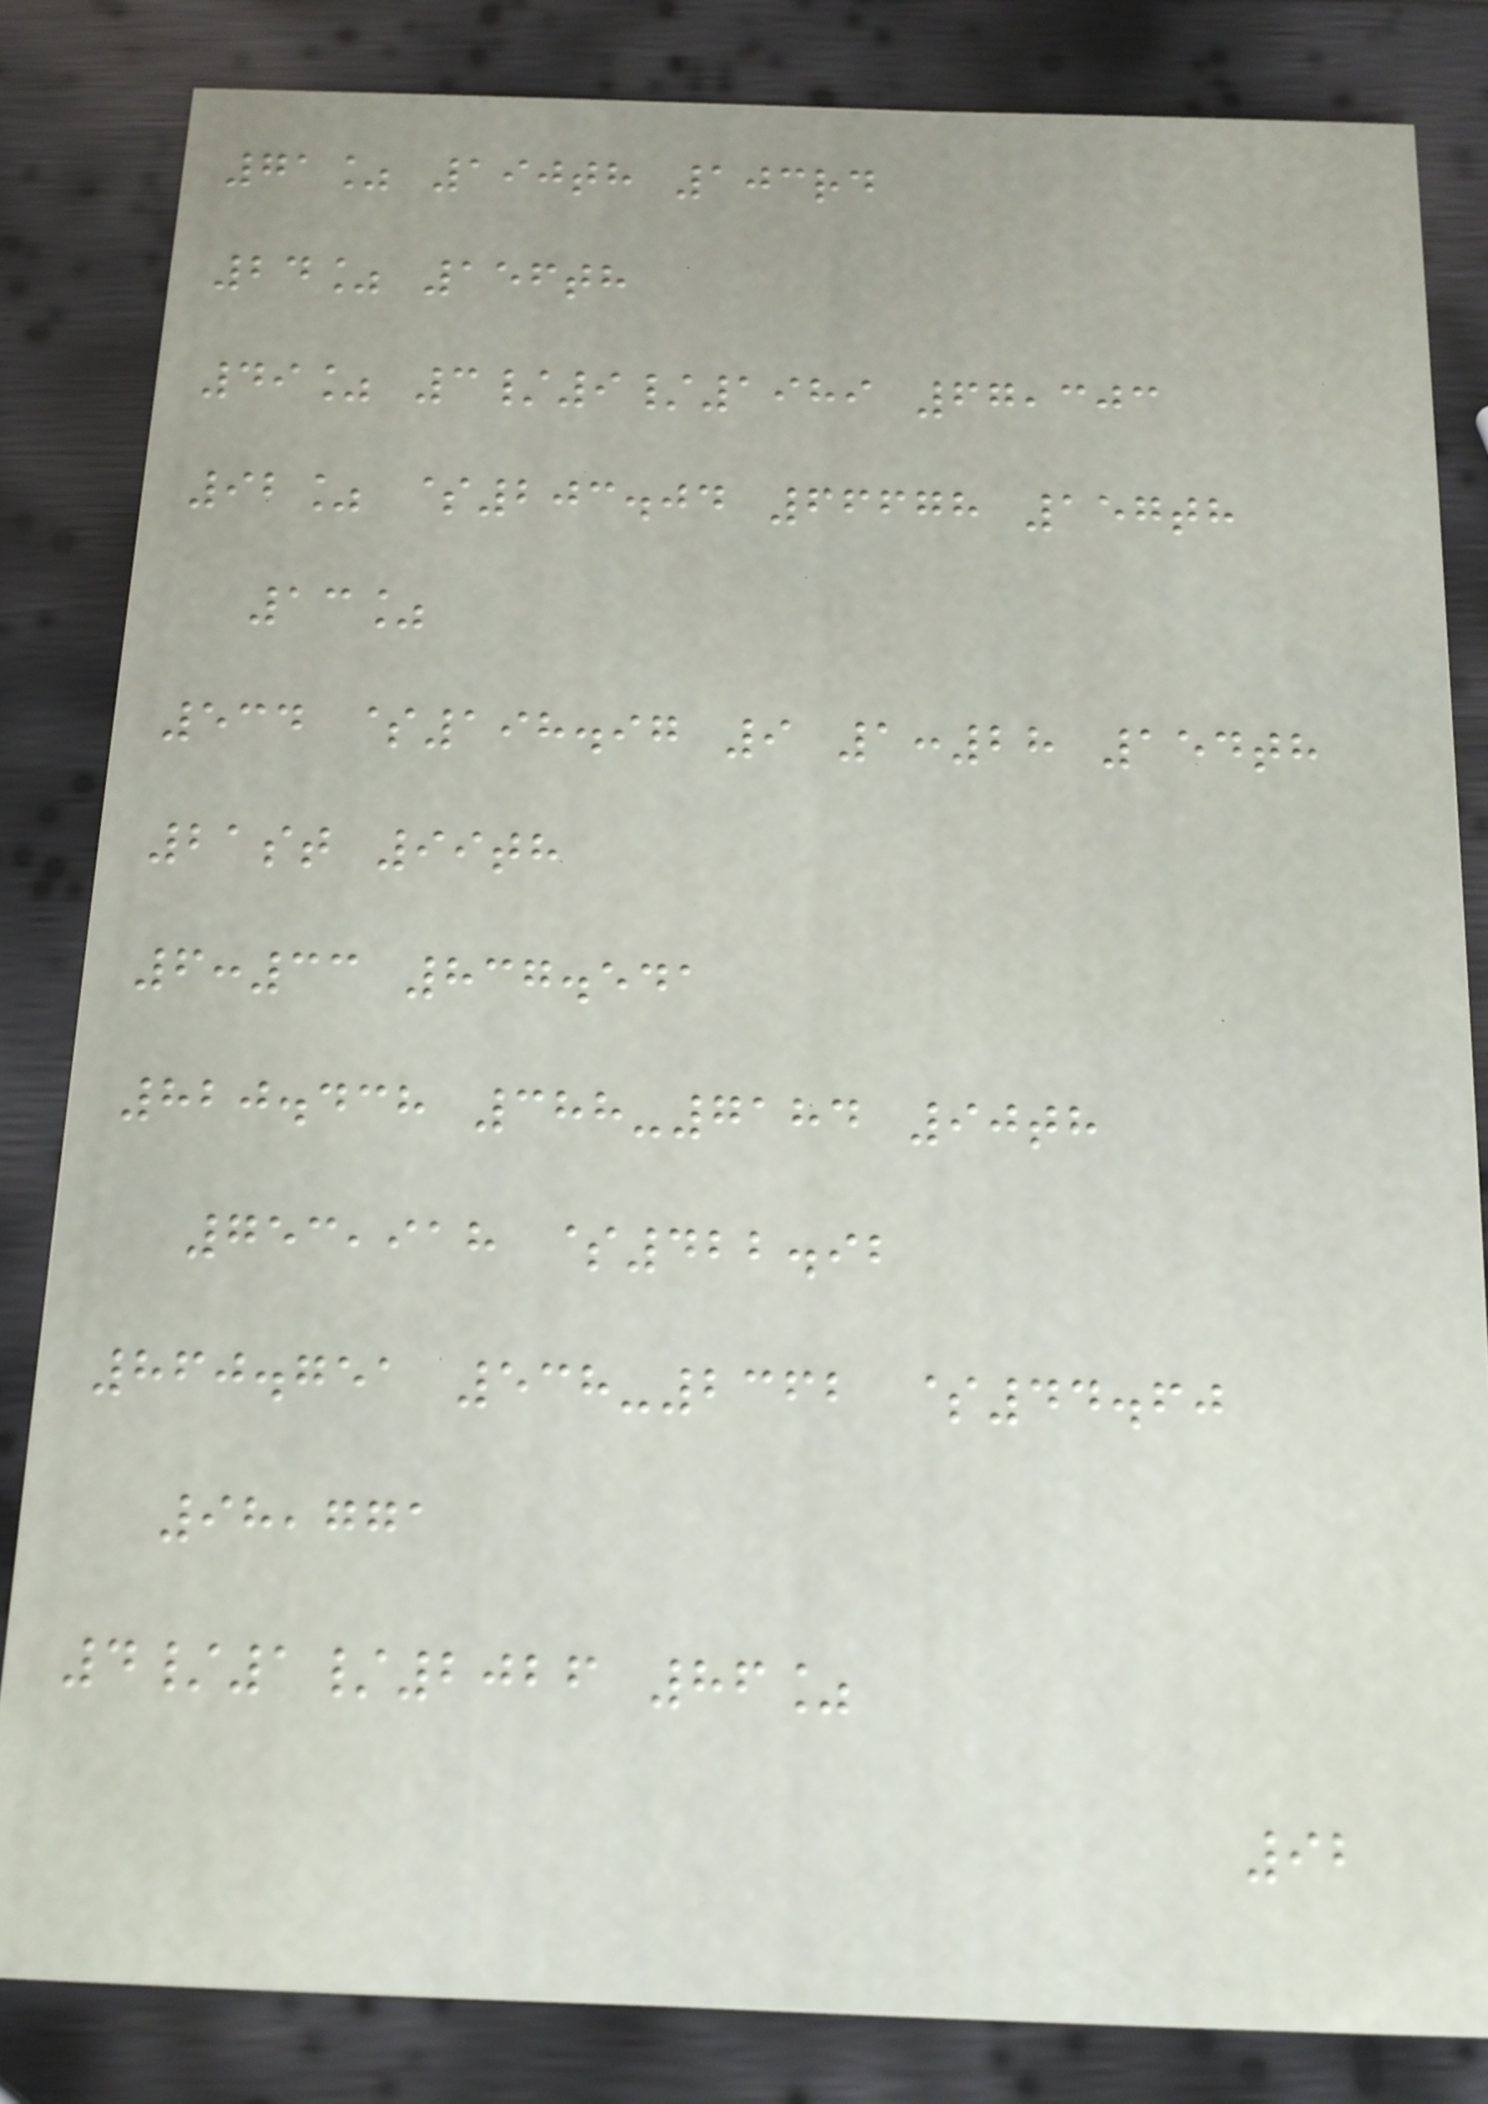71% 190th 103rd
24% 156th
49% 3/9/1989 67,303
92% $203.04 66678 157th
13%
534 $198.97 9 1:28 154th
21st 99th
6:33 837.541
820.438 388-7184 90th
753,918 $422.92
860.751 538-2362 $44.60
98,771
4/1/2026 86%
92
